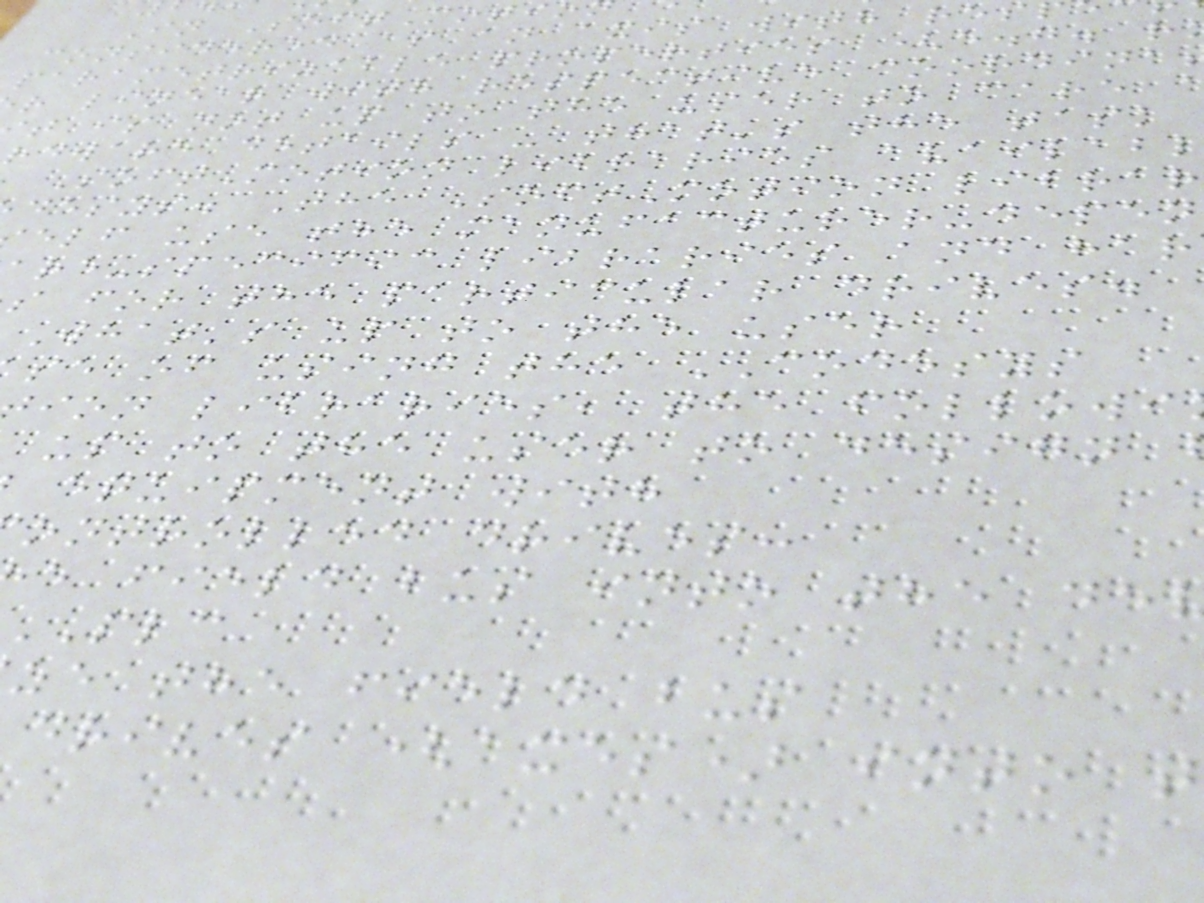In SoftMot
considered as an axis with re
parametrizable properties (e.g. r
r linear with respective coordina
t is not up to the user to care
rdware details - that's the task
SoftMotion libraries availabl
desys. The SoftMotion librar
elf use the manufacturer-depen
re-specific libraries and har
s for the particular drives.
What's up to the user
se of using the CODESYS
ion libraries, the followi
up to the user to design
equipment with
ontrolled drives:
e field bus into the de
ze the field bus
drives (axes) into t
